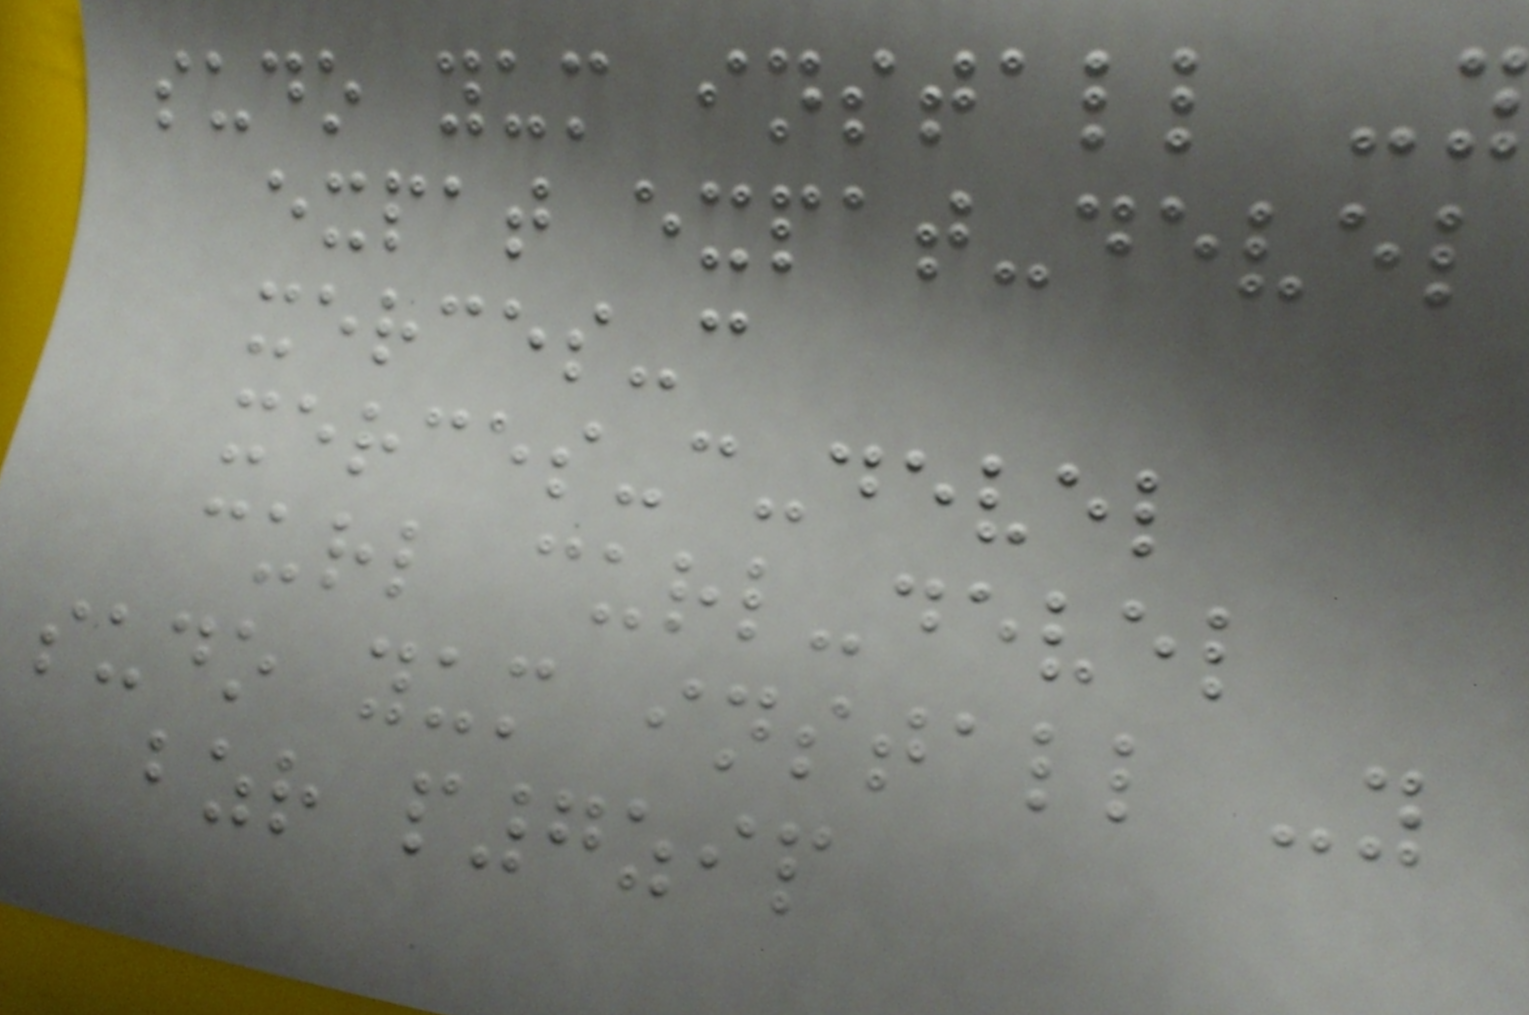sudo yum install -y
expat expat-devel
xerces-c
xerces-c-devel
curl curl-devel
sudo yum install -y
bzr p7zip
